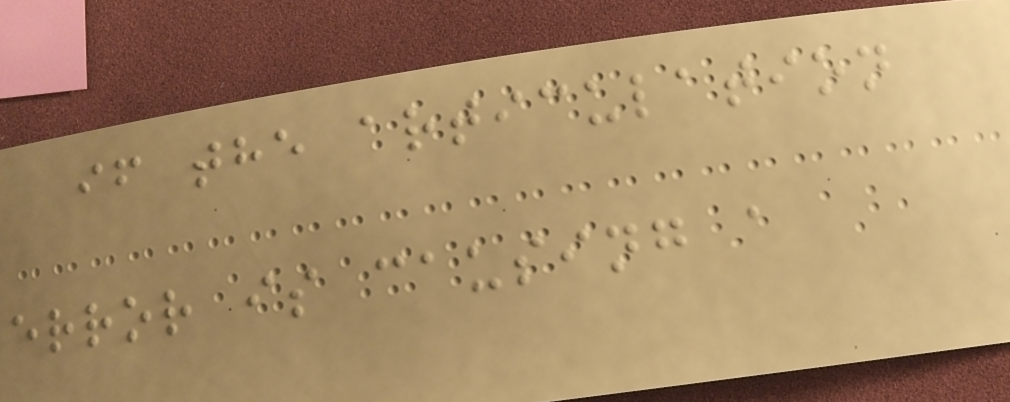if the articulation
error is causing a
